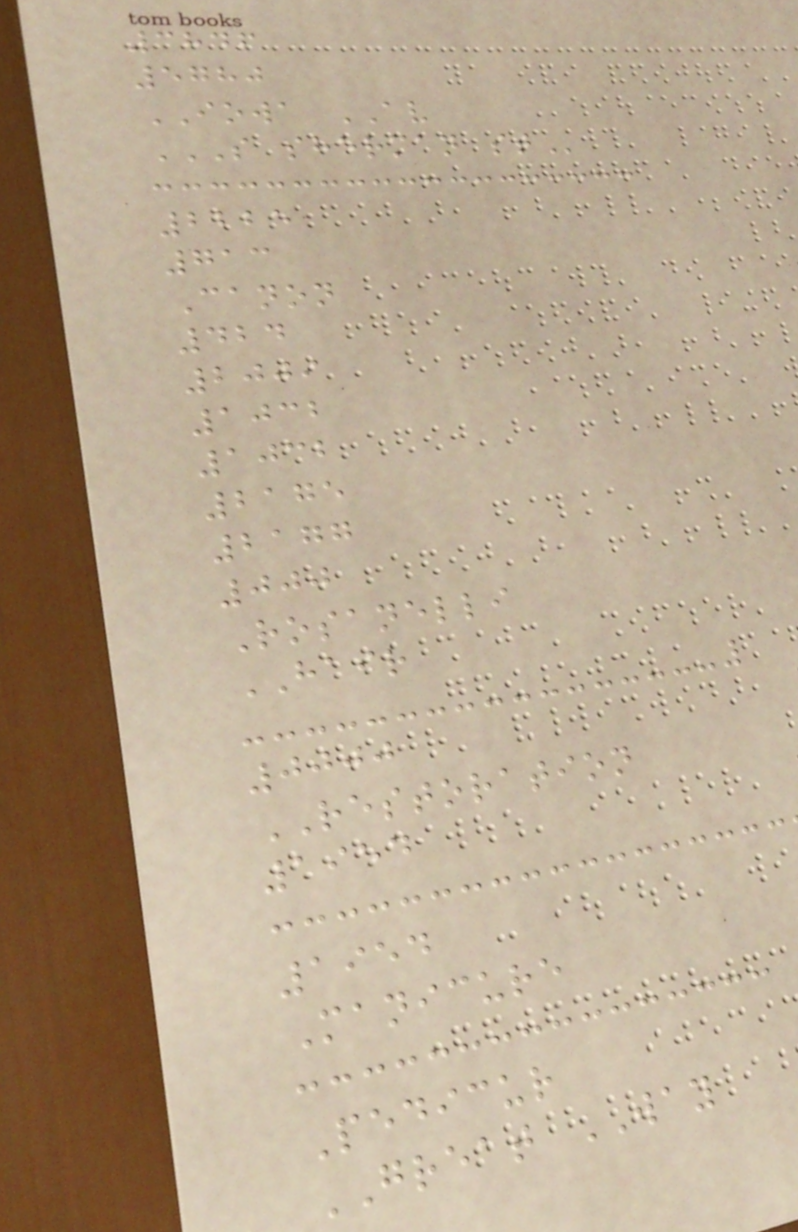3846
5780
IOWA AV
S SHERMAN ST
2225
713
Canon
424
2009
1032
1032
2175
2177
000
Rosanelli
HAIR
0000
RESTORATION
1954
1954
Manicure
Pedicur
GREAT WAY
